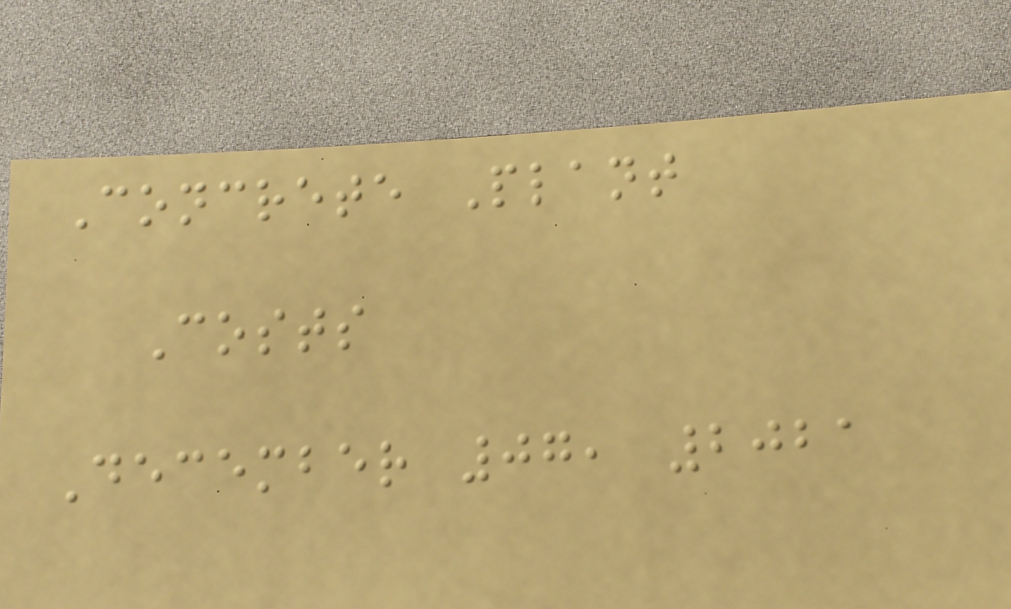Concrete Plant
Costs
December 07, 2021
